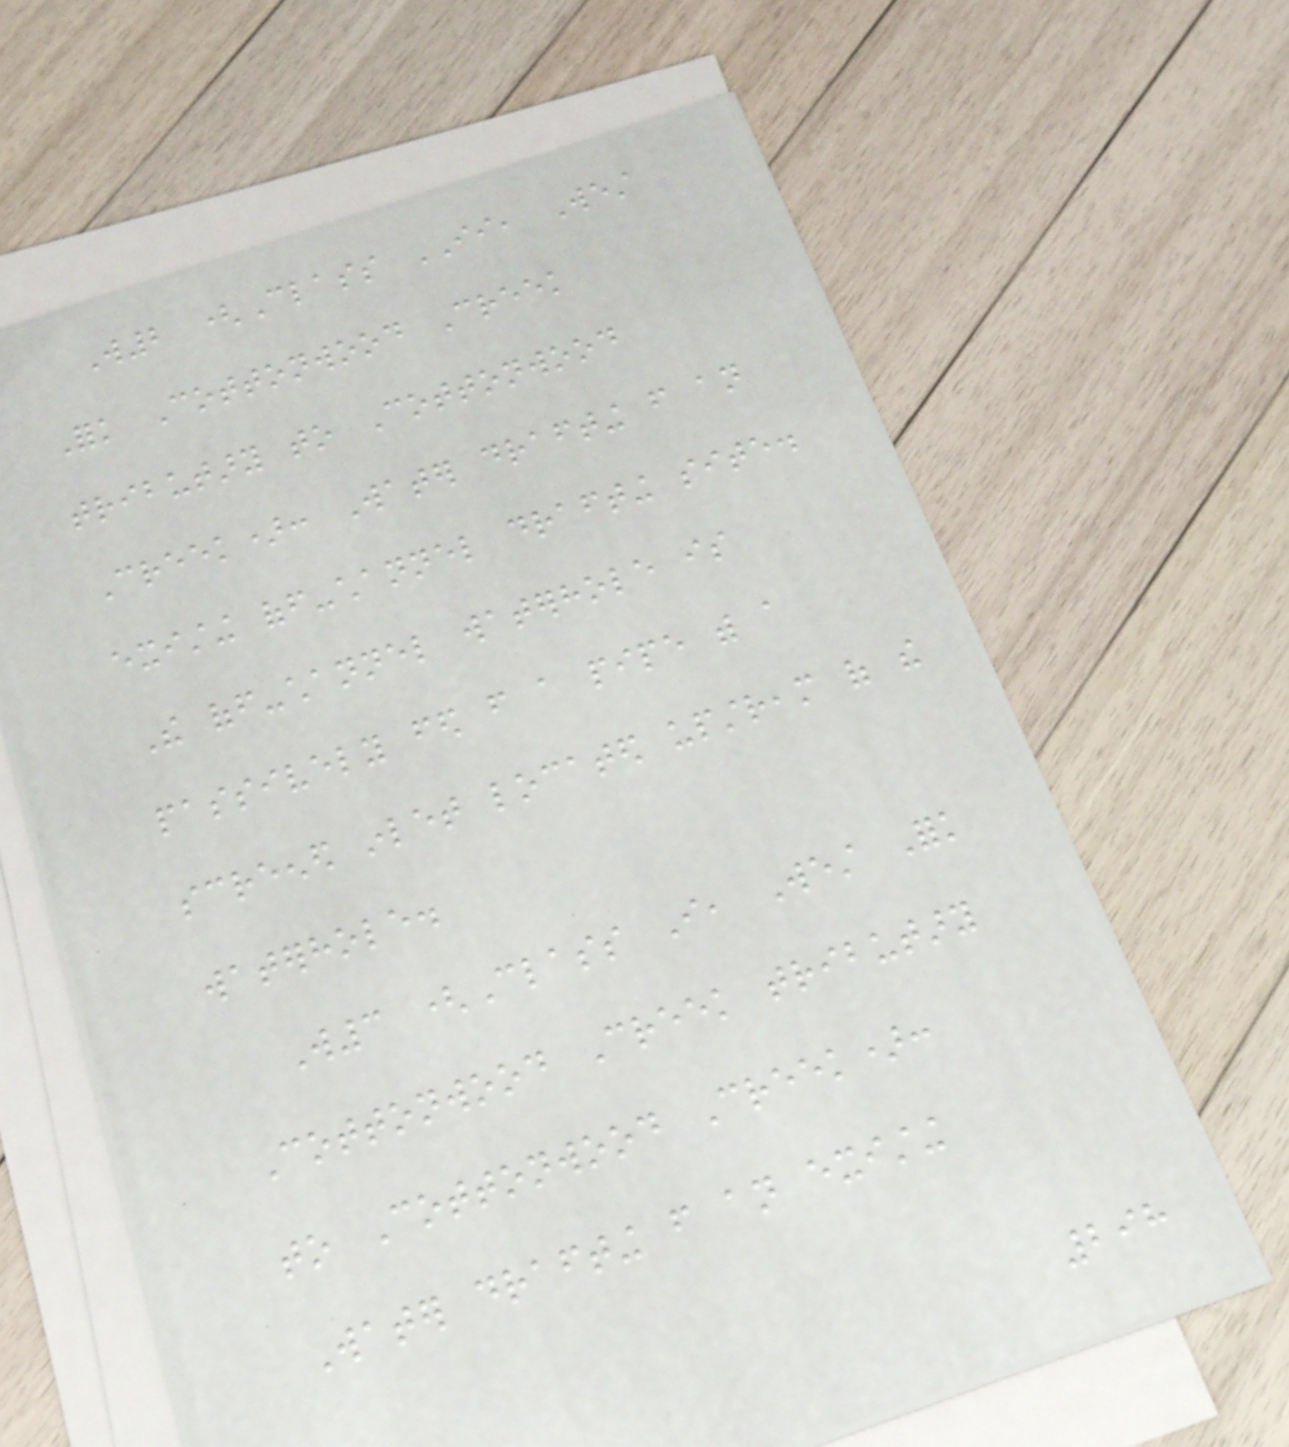W2 (Class II, West
Fork Cottonwood Creek
tributary to Cottonwood
Creek): Water drafting from an
existing off-channel drafting site.
The off-channel waterhole is
passively fed from a pipe with a
screened inlet located upstream of the
waterhole.
W3 (Class I, West Fork
Cottonwood Creek tributary
to Cottonwood Creek):
Water drafting from an existing
298
